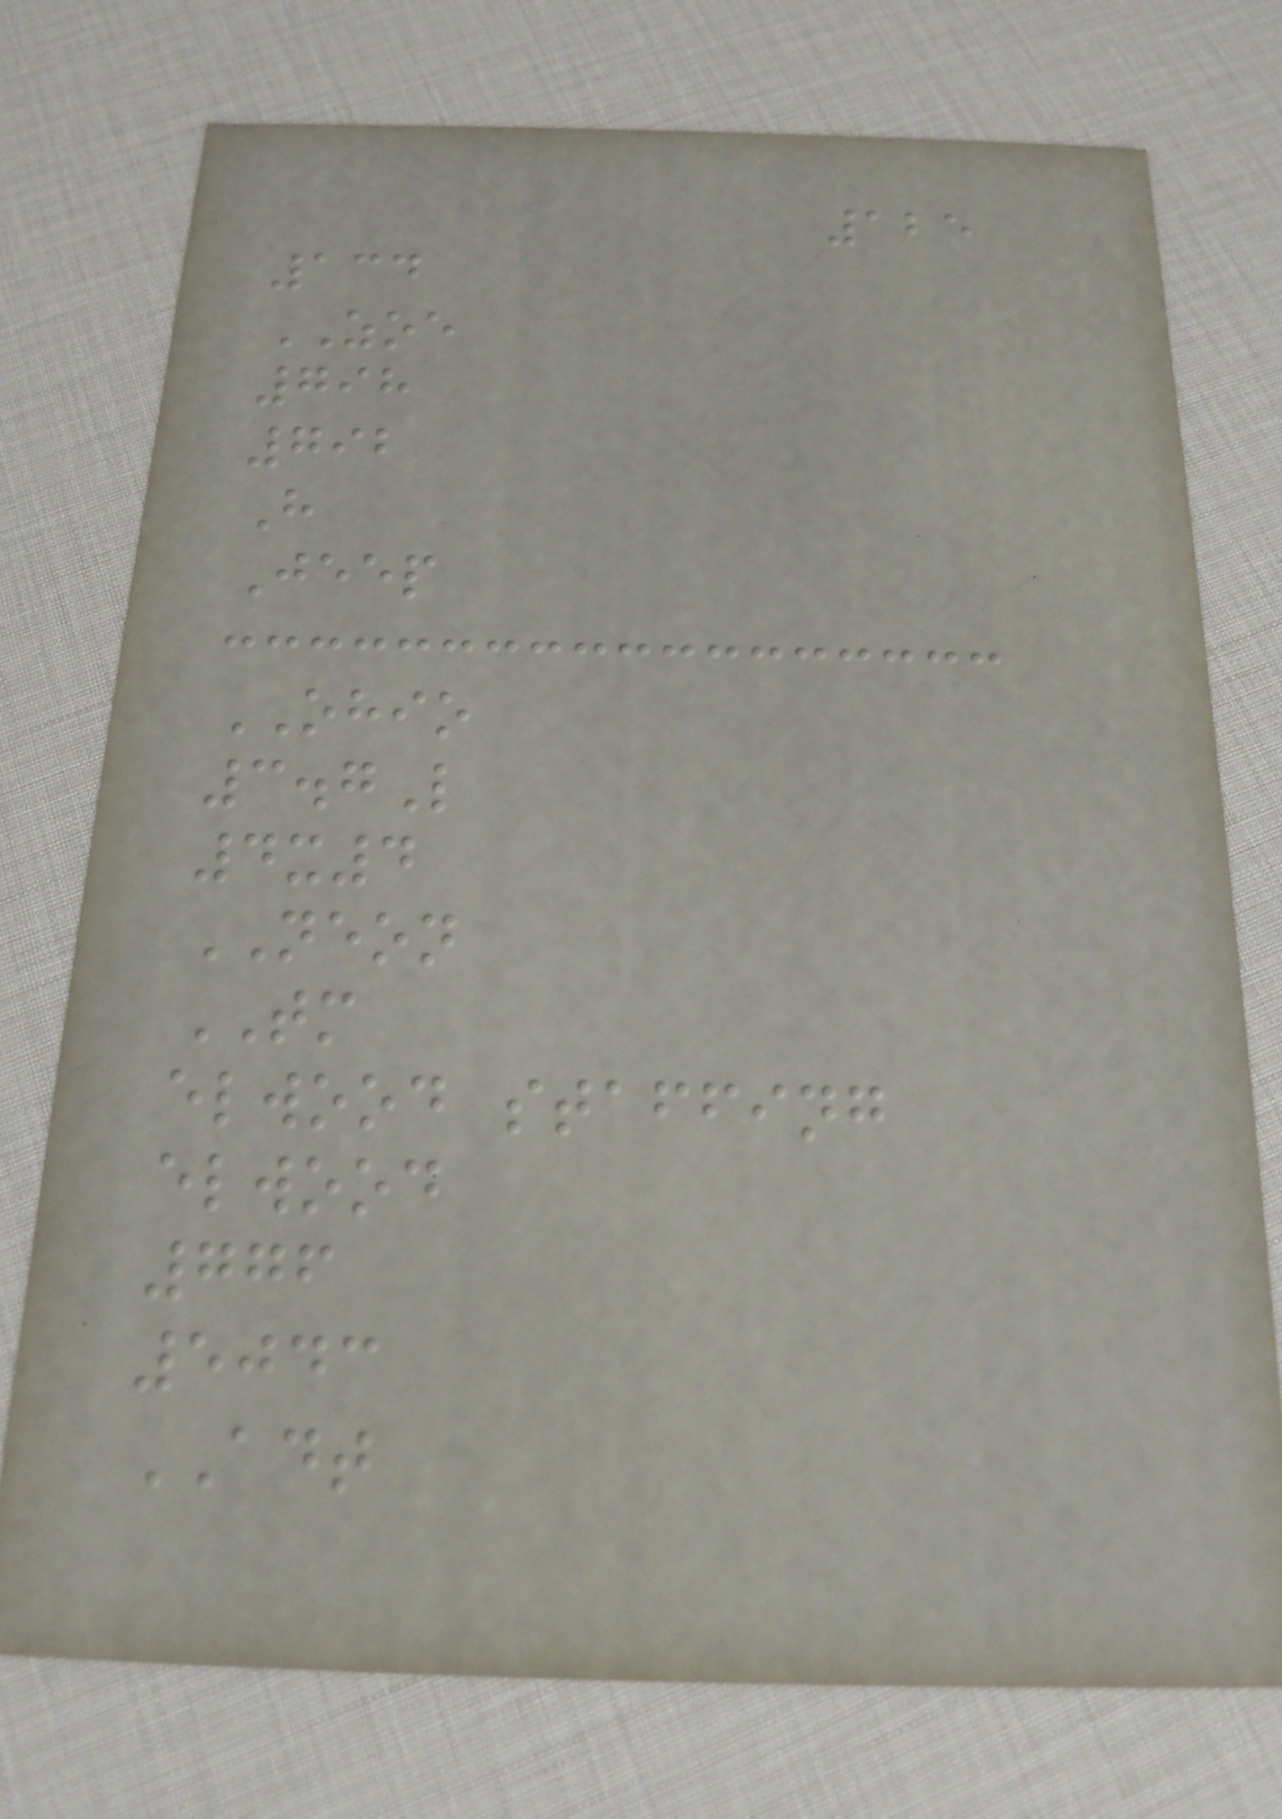125
134
ZOE
798
792
H
Jeep
OHIO
3.7L
4x4
NEON
TM
elwood staffing
elwood
776
5043
ADT
